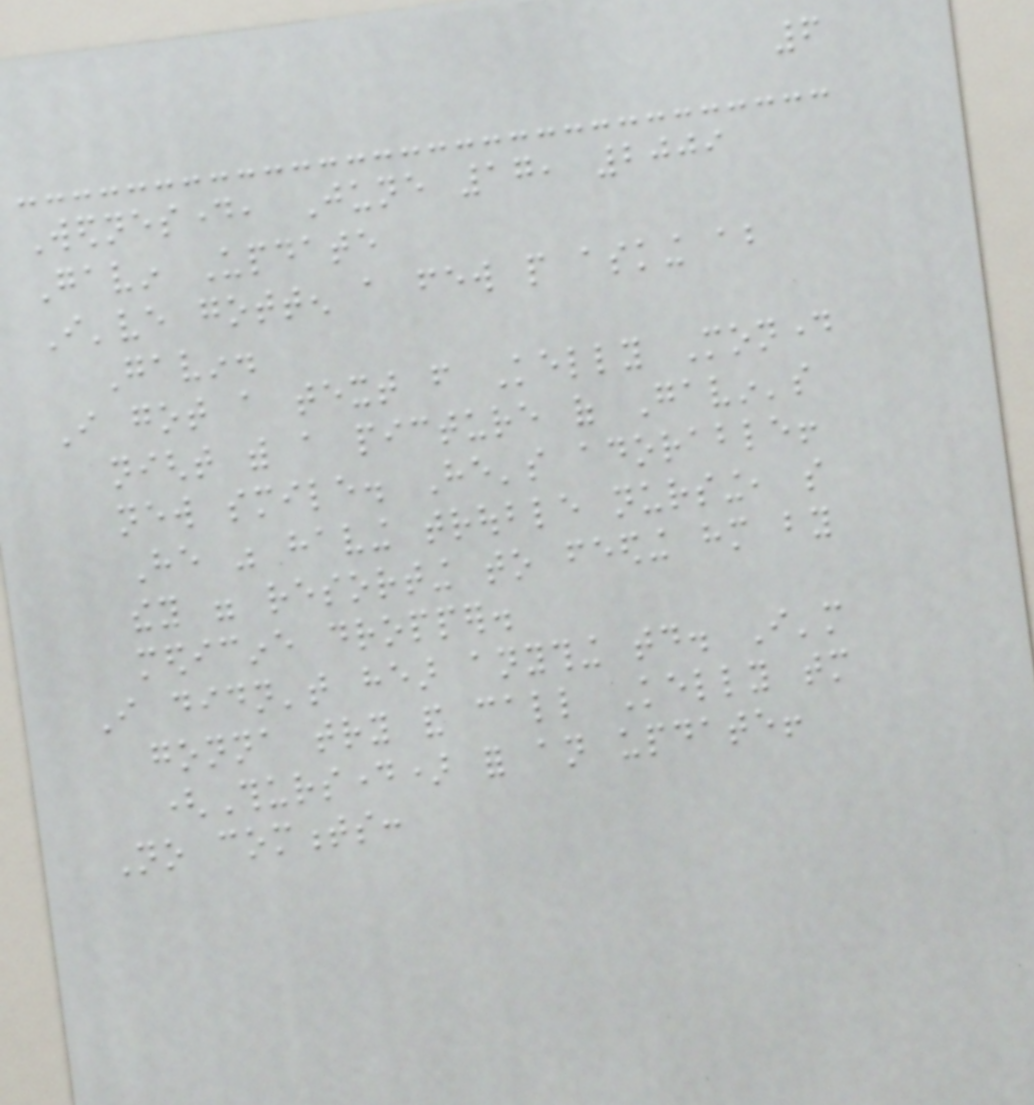6
Wednesday, June 17, 2009
Gavin Update
I've gotten a few people asking about
Gavin.
I got a text from Kelly Monday
night with a picture of Gavin's
new smile. He's adorable!
He was having trouble nursing, so
they were resorting to feeding him by
medicine dropper.
I didn't hear anything today. I'm
gonna try and call Kelly tomorrow
(Thursday) for an update!
No comments:
